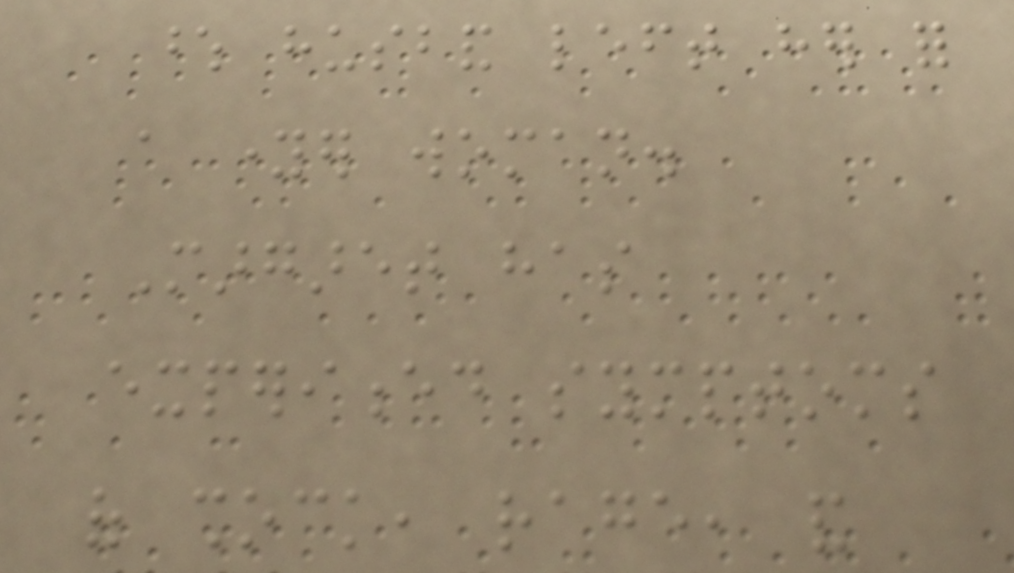whose husband left her for
a younger woman.
Margaret has
experienced symptoms
of shock, rage, and
